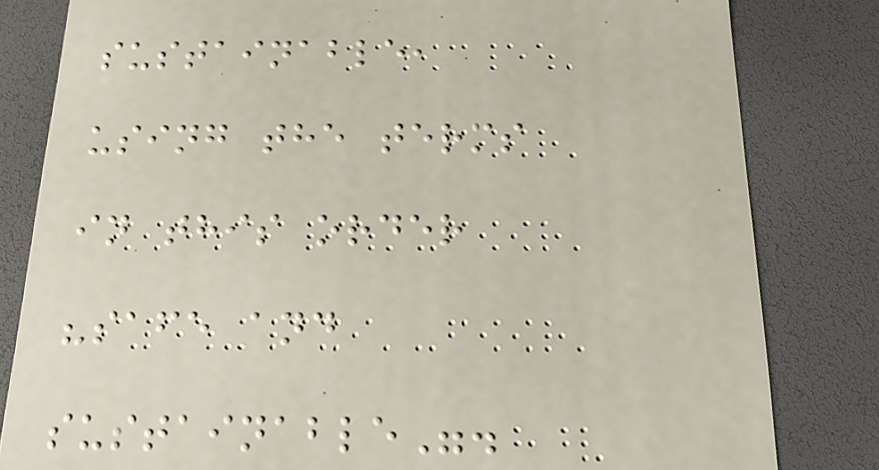sustainable,
using the terms
in this order
"safe and
sustainable".
